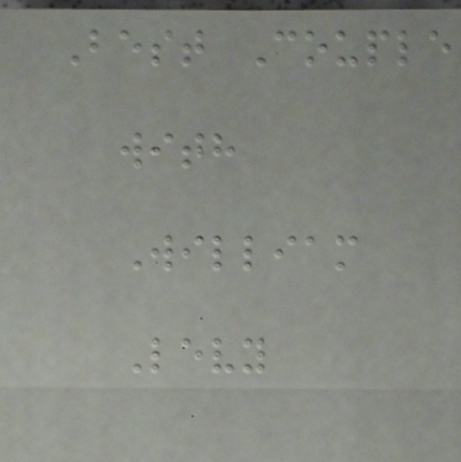Best Couple
with
William
Levy
